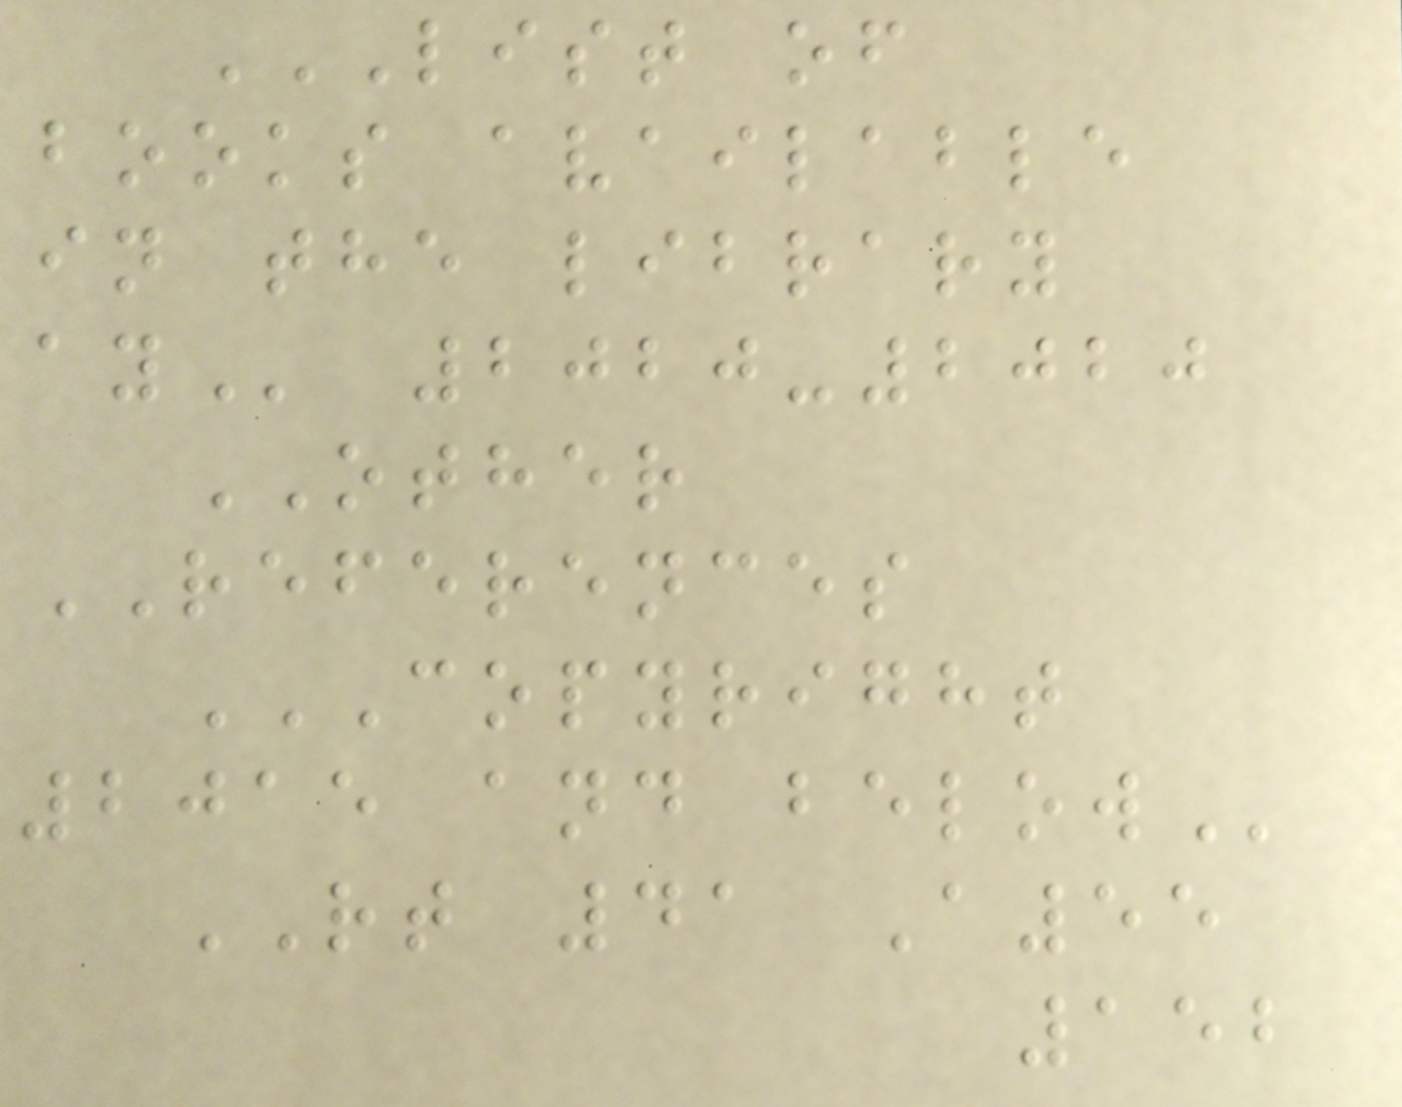LIST OF
BOOKS AVAILABLE
IN THE LIBRARY
AY 2020-2020
OTHER
REFERENCES
COPYRIGHT
2015 AND BELOW
RT 41 A55
152
